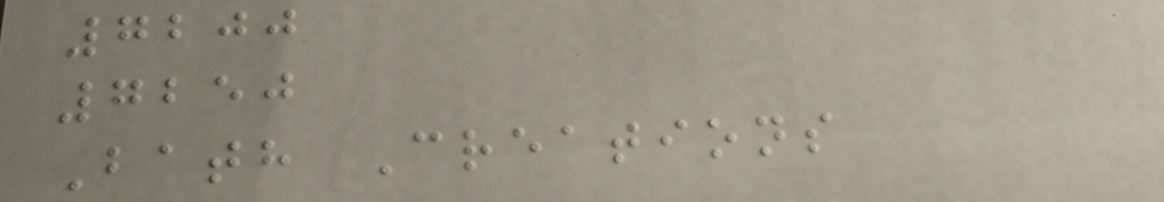7200
7250
Bath Creations
